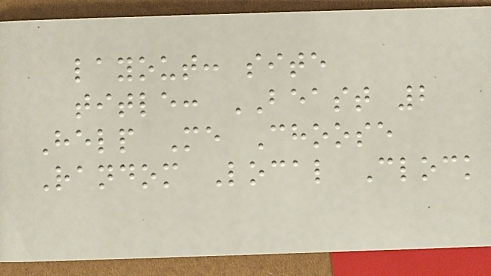layout: site
title: BEAST 2
Help Me Choose
Random Local Clock
